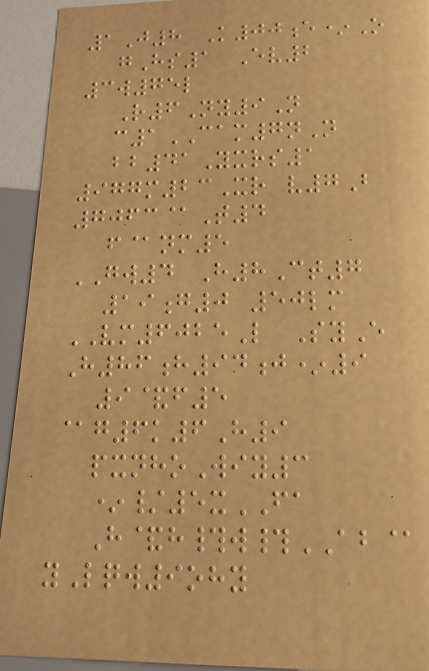1J8 K00e*O
gHs1 Ev2
3w75l
R6Ny9N
c1CAM7nN
bb41Yxrs1
977m23Xr v7B
7063@T4
f@nm5
GW4 H8Ct7
19g0 50lm
VM6025L SyE
H86h94j*9
9&f5
@g6k6H9
pxnhoWiy3
*/5xFA
H&h#w#AB@
yLqw9ohy
